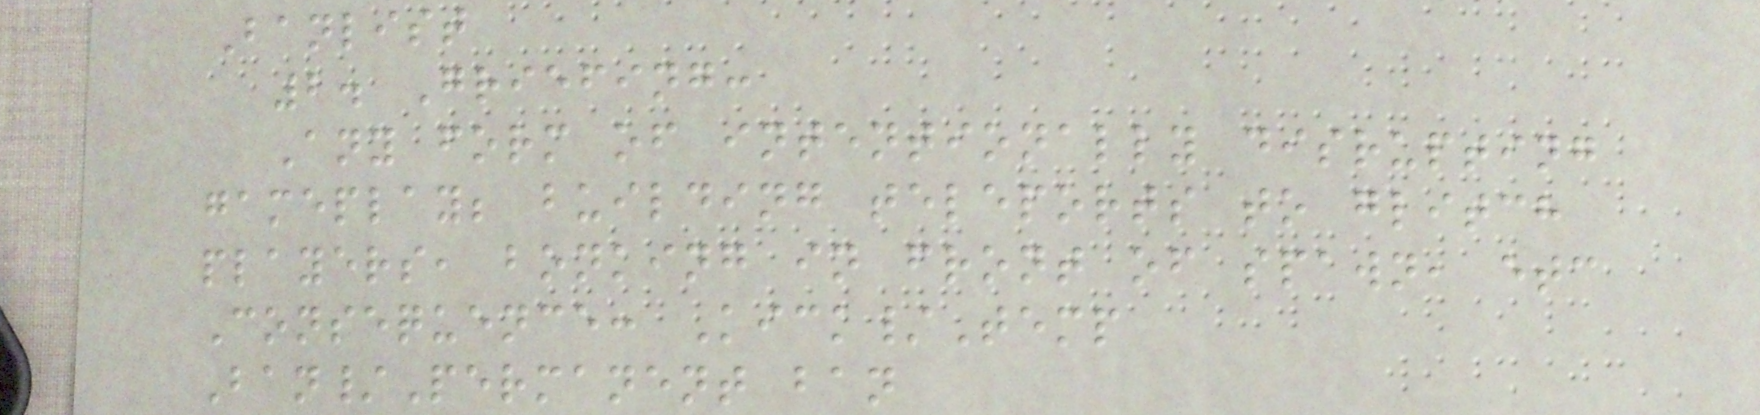Banlist
2. Griefing:
Any form of intentionally disrupting
gameplay; building teleports to glitch
players, bonking in front of spawn, etc
Consequence: Kick/Temp
Ban/Permanent ban
